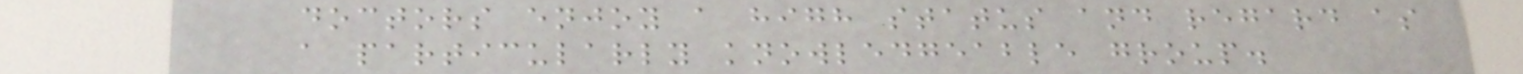doctors enjoy a high status and regard as
a particularly knowledgeable group.
